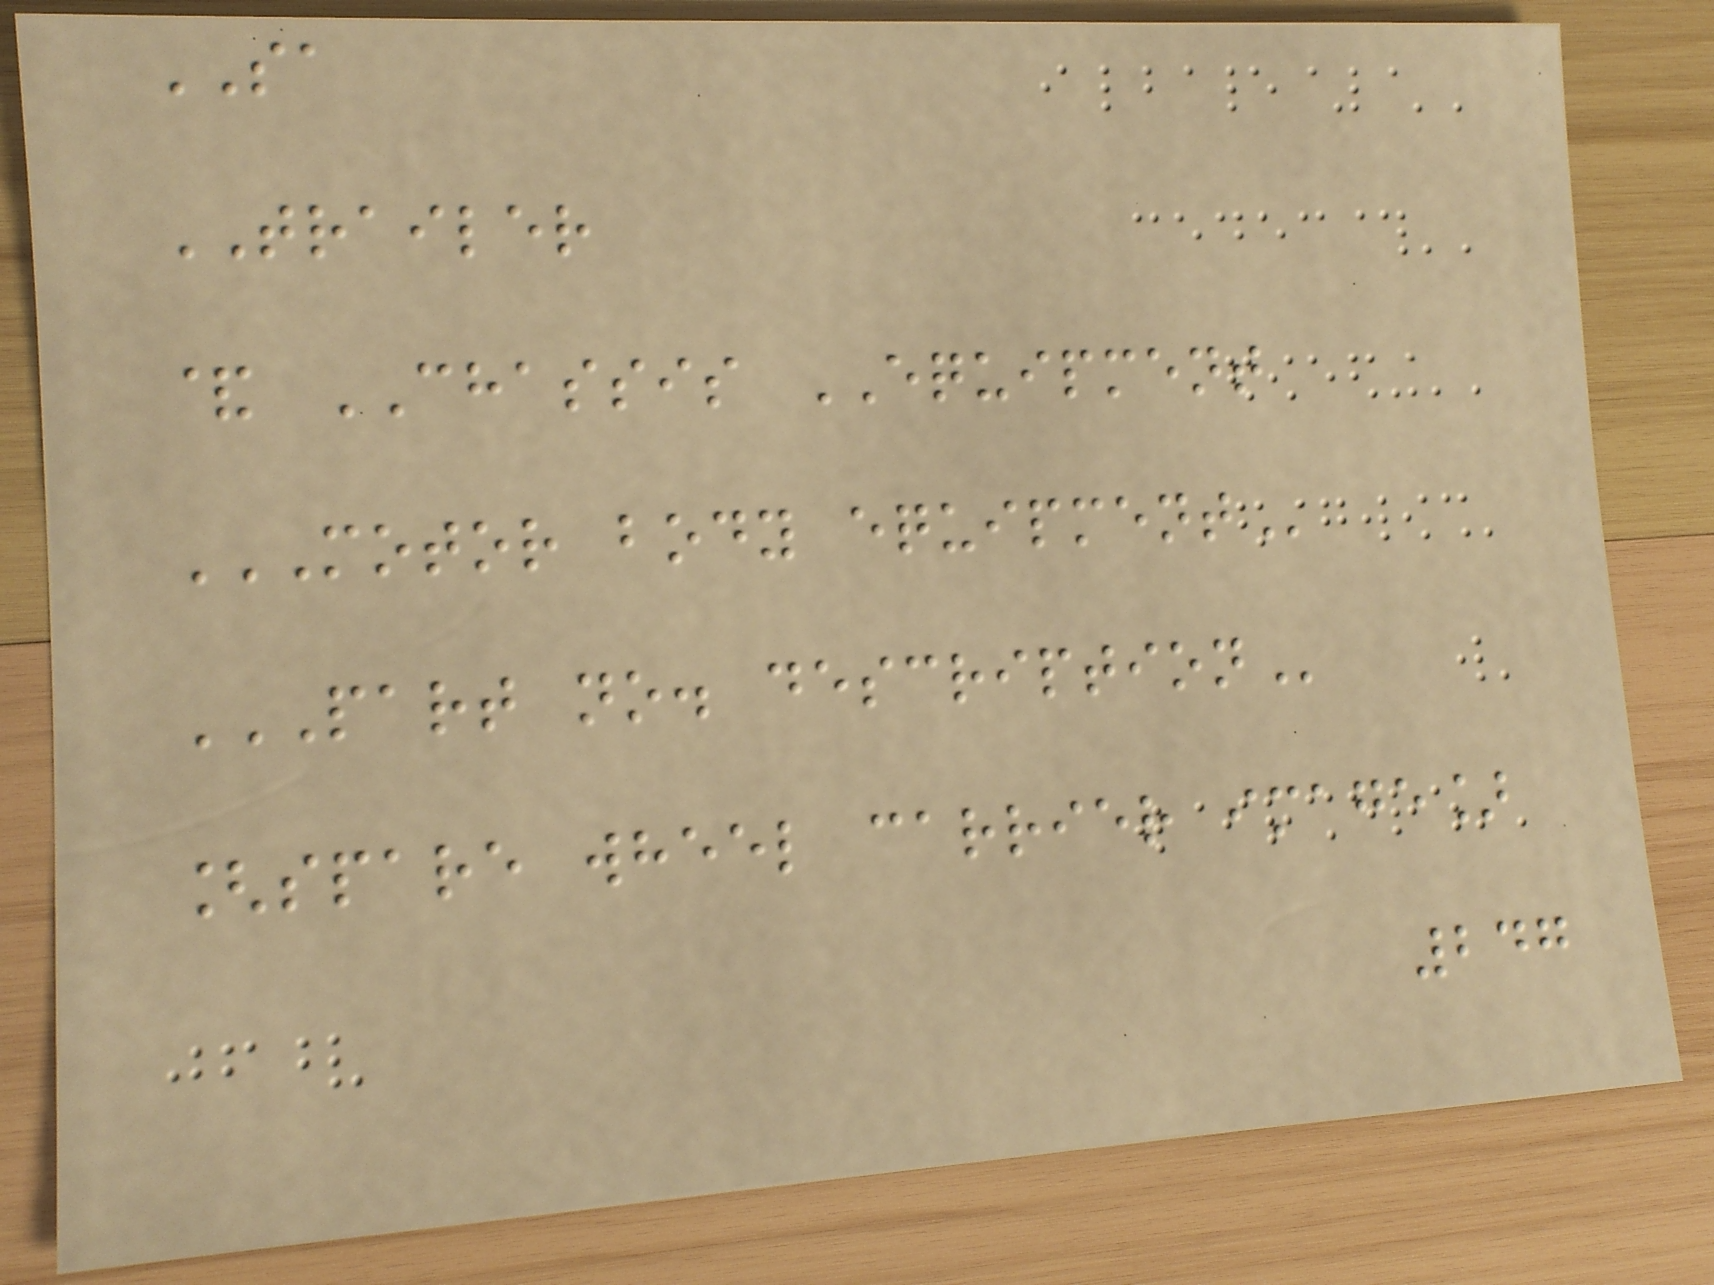SA
TRAILER
& CHASSIS EQUIPMENT
MOTOR BODY EQUIPMENT
PART NO. DESCRIPTION
[spare wheel carrier image]
247
